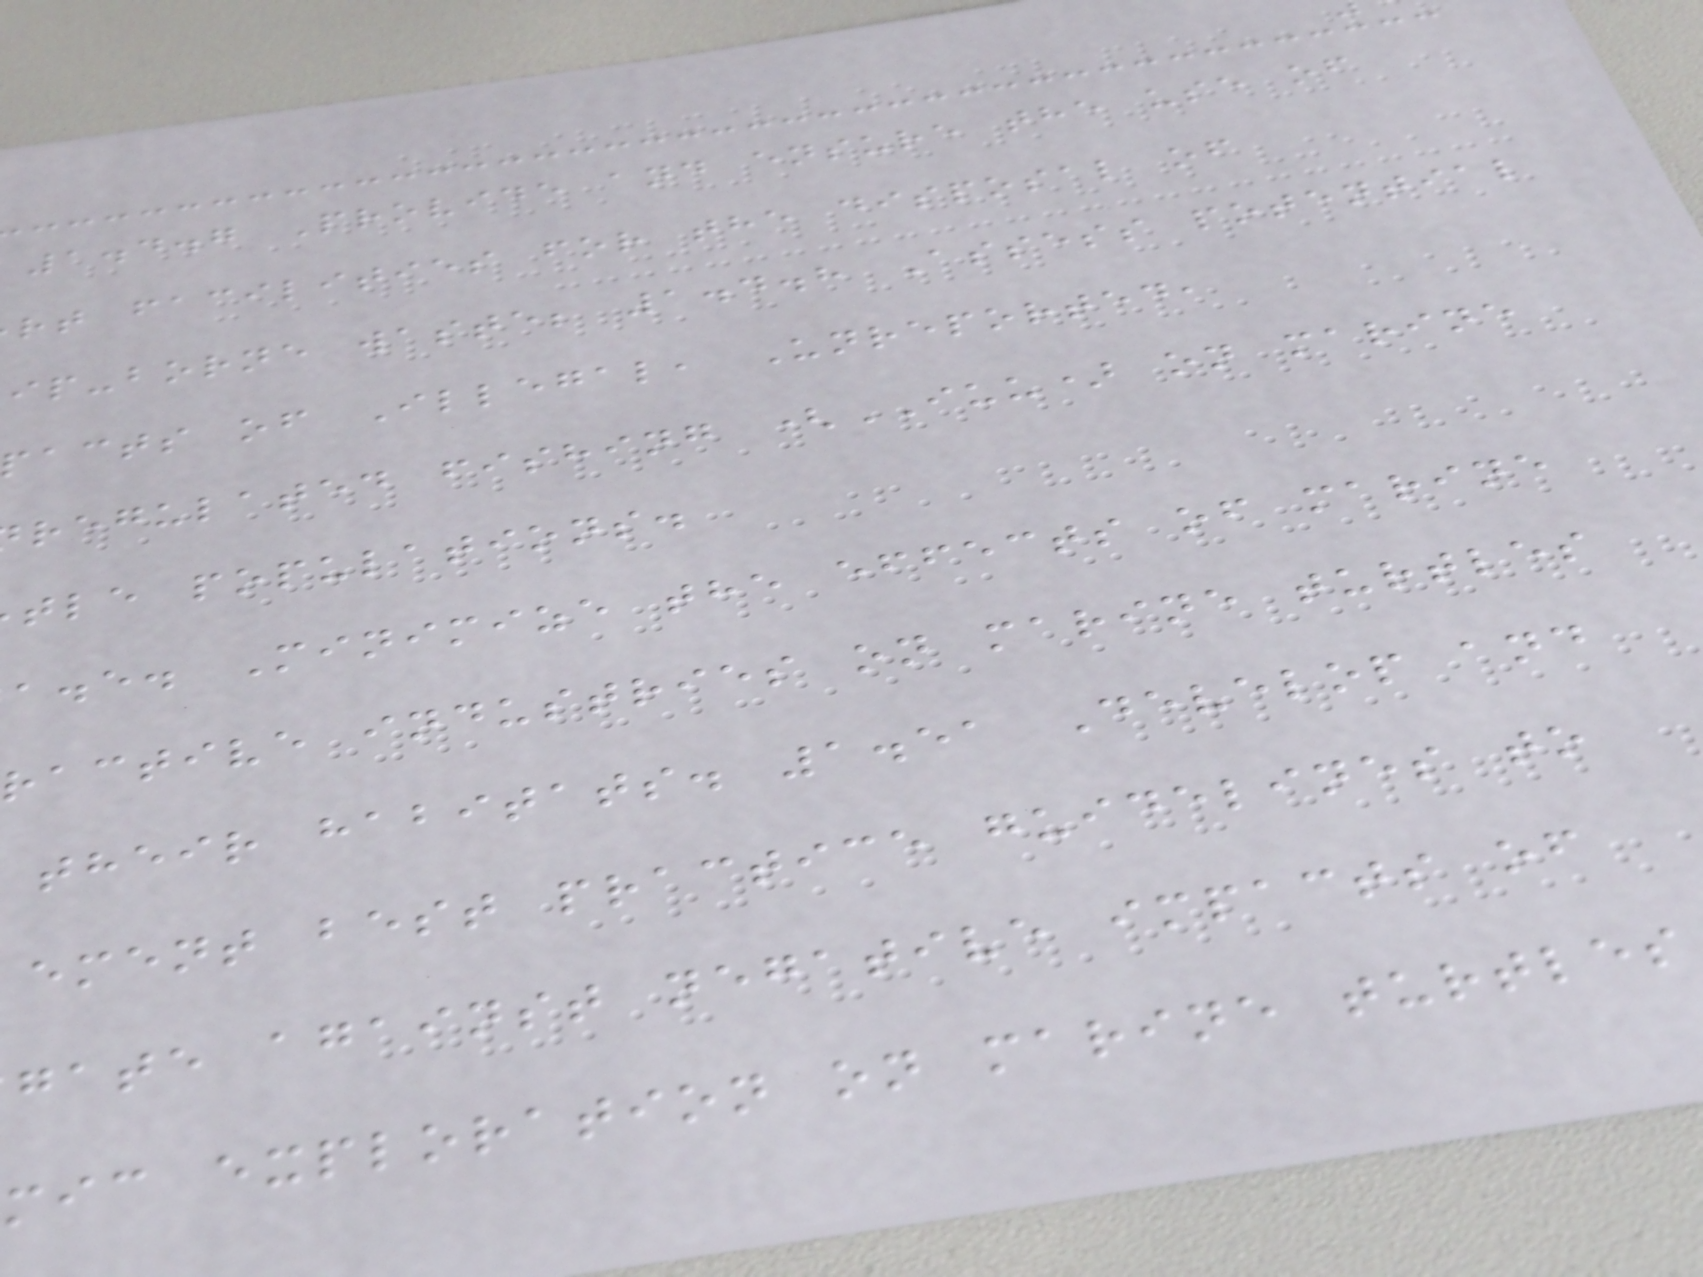1.4.7 Provide and ensure the use of
rt facilities for the disposal of
ip-borne waste; 1.4.8 Assess potential
pacts of Illegal, Unreported,
regulated fishing (IUU) on marine
tle populations.
a.e. Minimize the effects of marine
ractive industries on marine turtles
their habitats. 1.51 Develop and
ement best practice guidelines to
gate against negative impacts of
mic exploration on marine turtles
